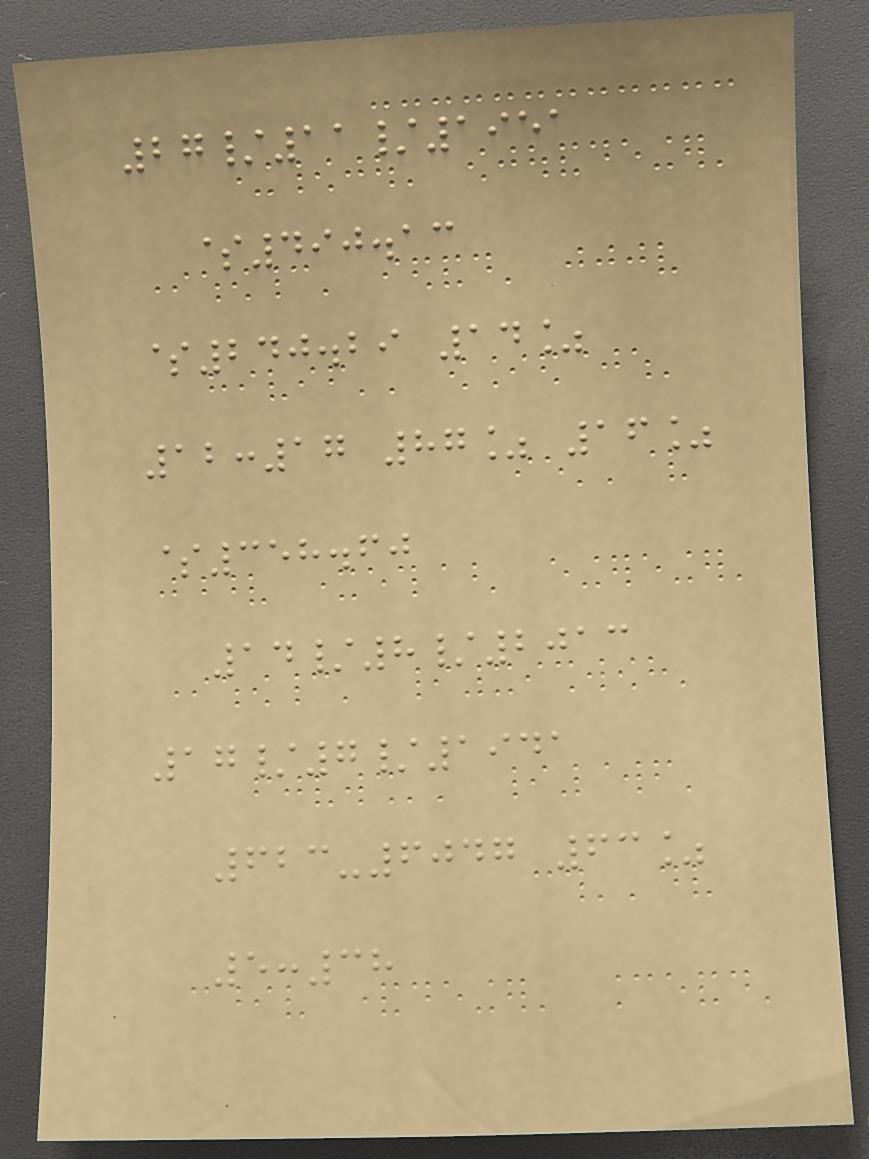27/11/1951
$490.13
$240.29 14%
12:17 87% 16%
$358.60
14/8/2013
17/7/1941
623-6047 63%
5:38
